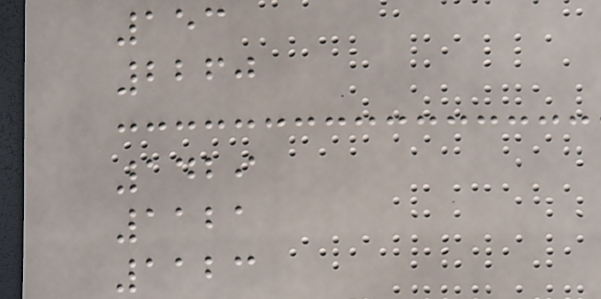153
2260
1429
1121
1123
